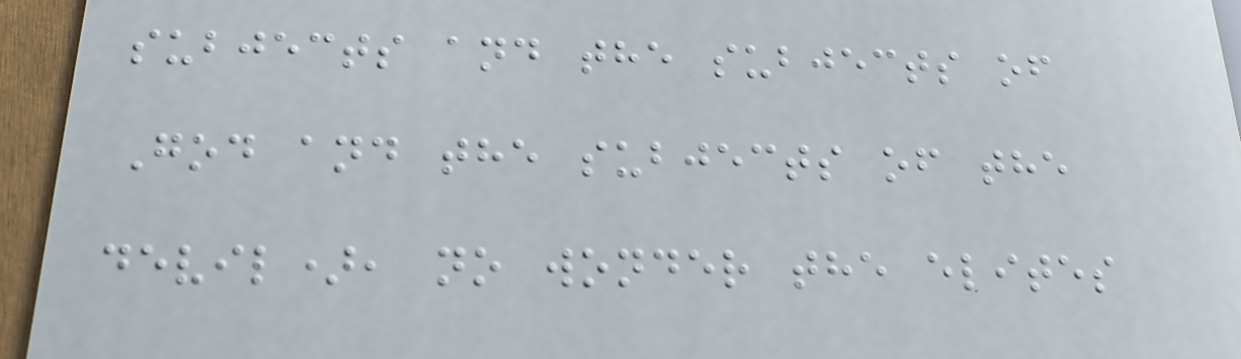subjects and the subjects of
God and the subjects of the
devil), no wonder the elites
